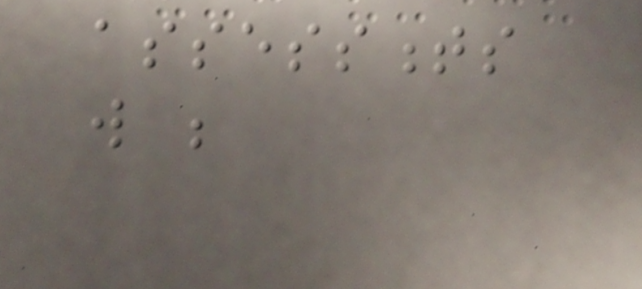assessments
will be
